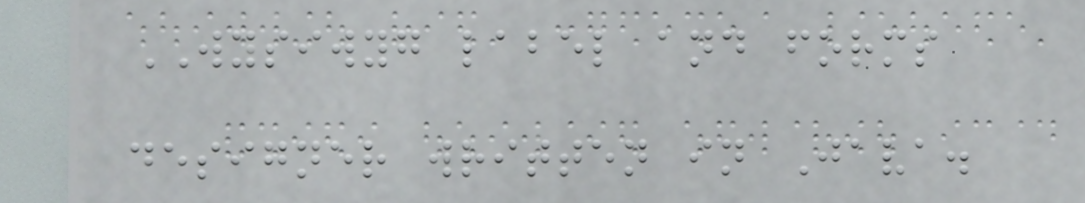WYSIWYG label and forms
designer written in Java.
